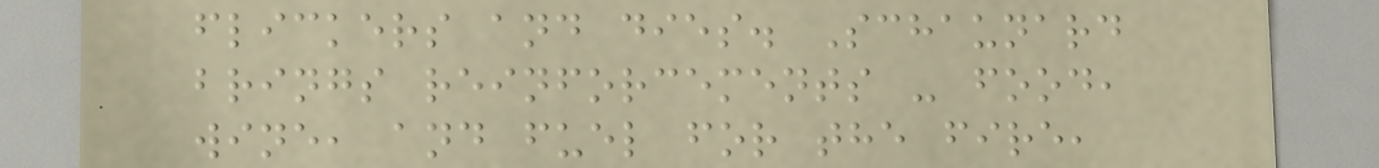flickers and dies. Schaunard
brings reinforcements - food,
wine, and fuel for the fire,
